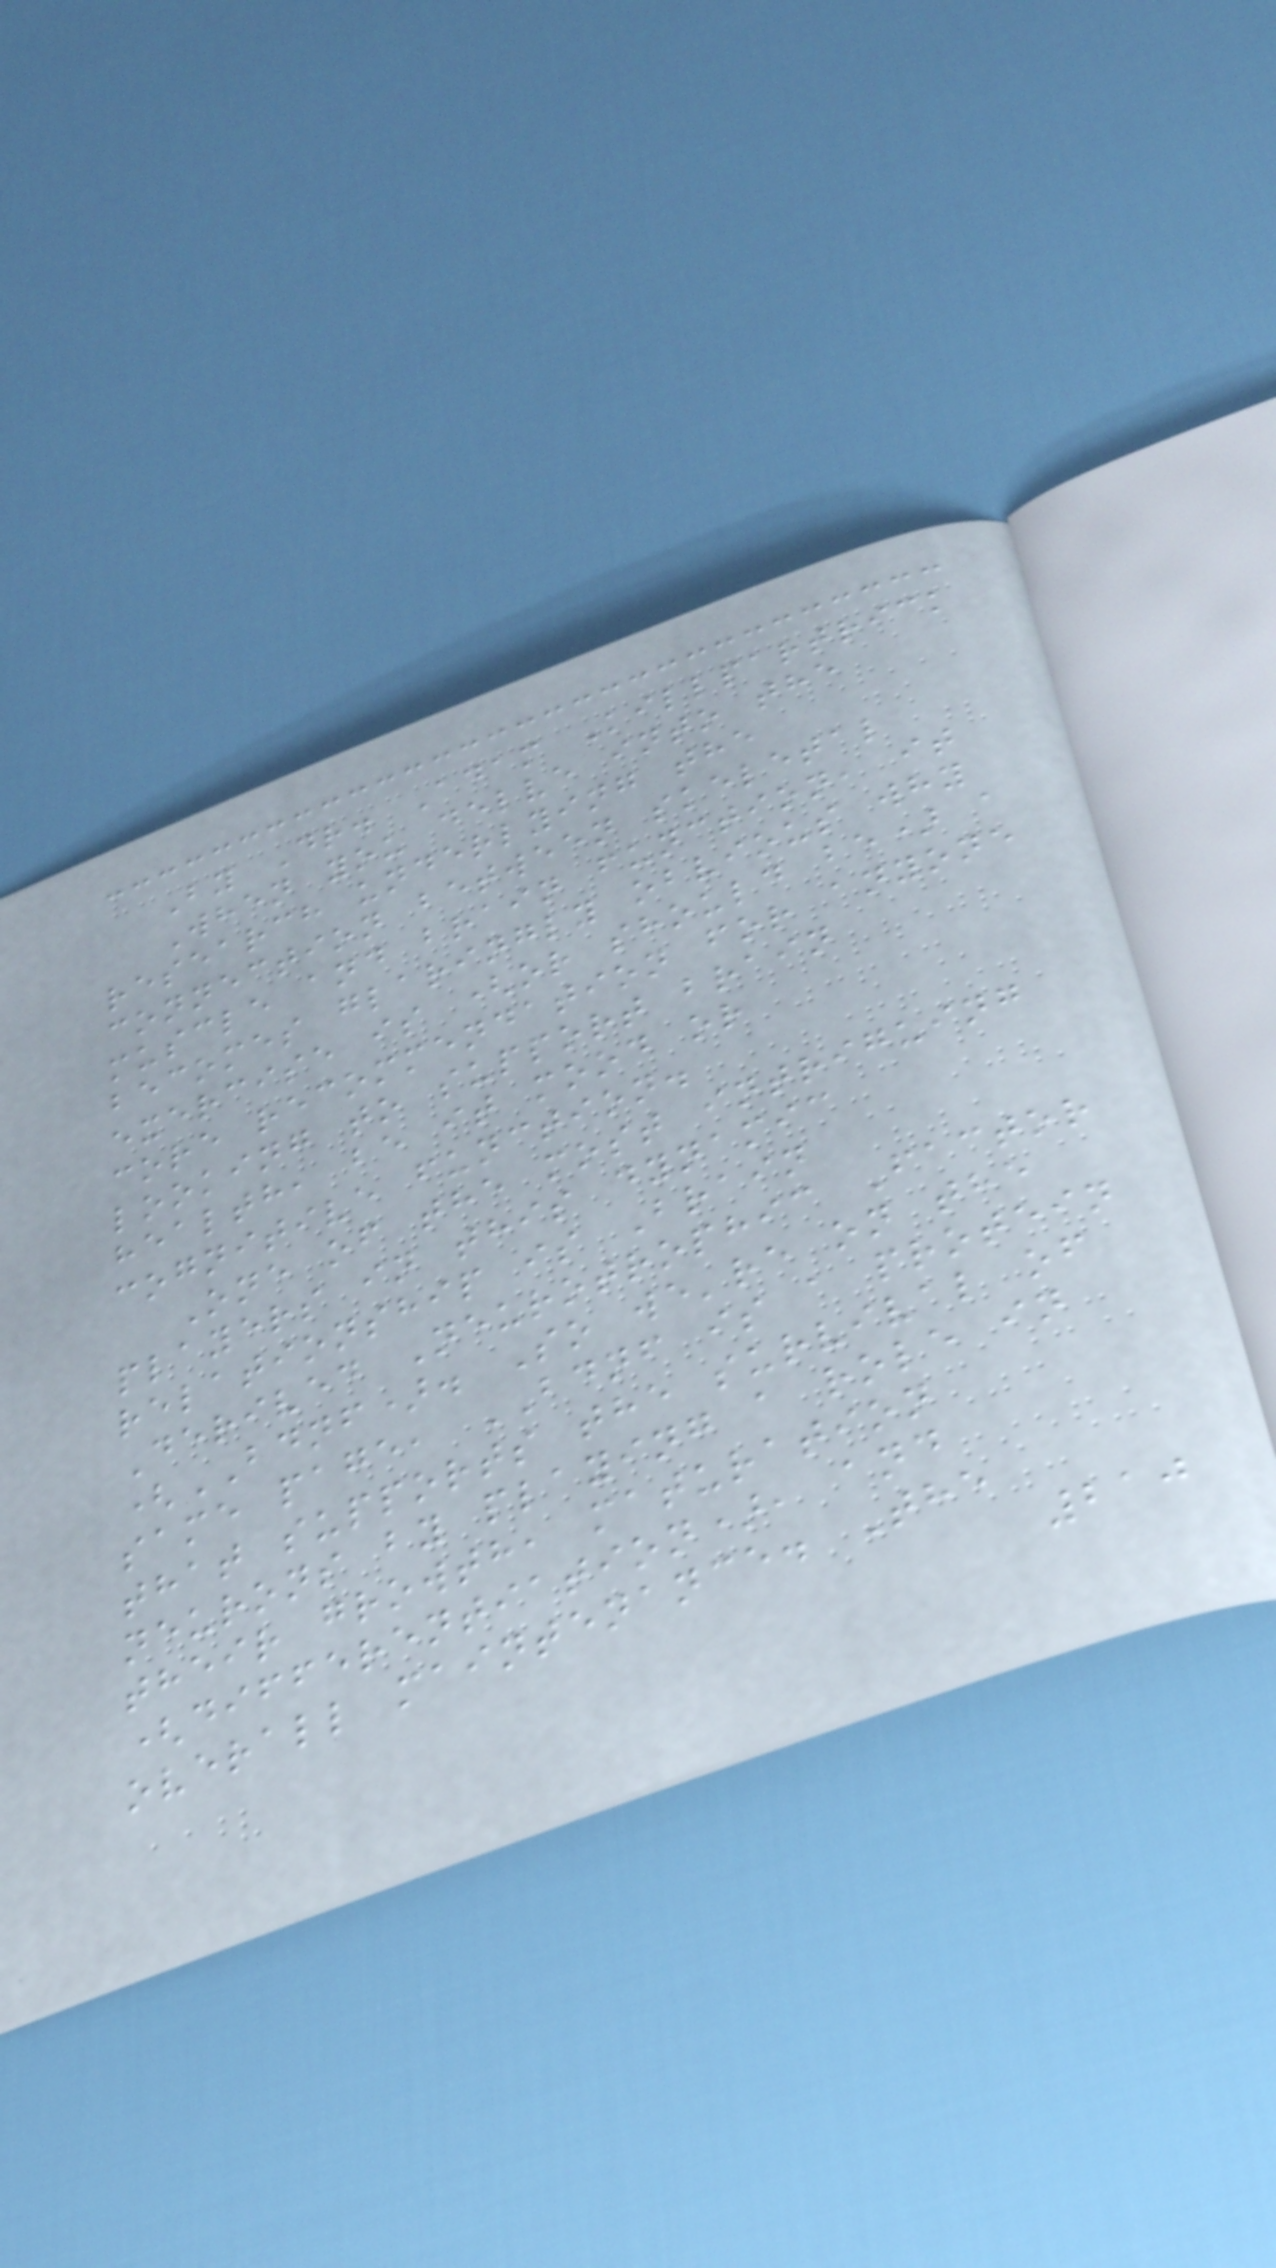By Dr. Adam Killpartrick
When you delve into the
research underlying the
connection between skeletal
muscle and brain function, it
becomes glaringly obvious why
exercise is (or should be) a
core recommendation for anyone
looking to support brain
health, be it mood or
cognitive function.
One of the most intriguing
players in this dynamic
relationship is Brain
Derived Neurotrophic Factor
(BDNF). So we're on the
same page, BDNF is a protein
that supports the survival of
neurons by playing a role in
their growth, maturation
(differentiation), and
overall maintenance. The
210
